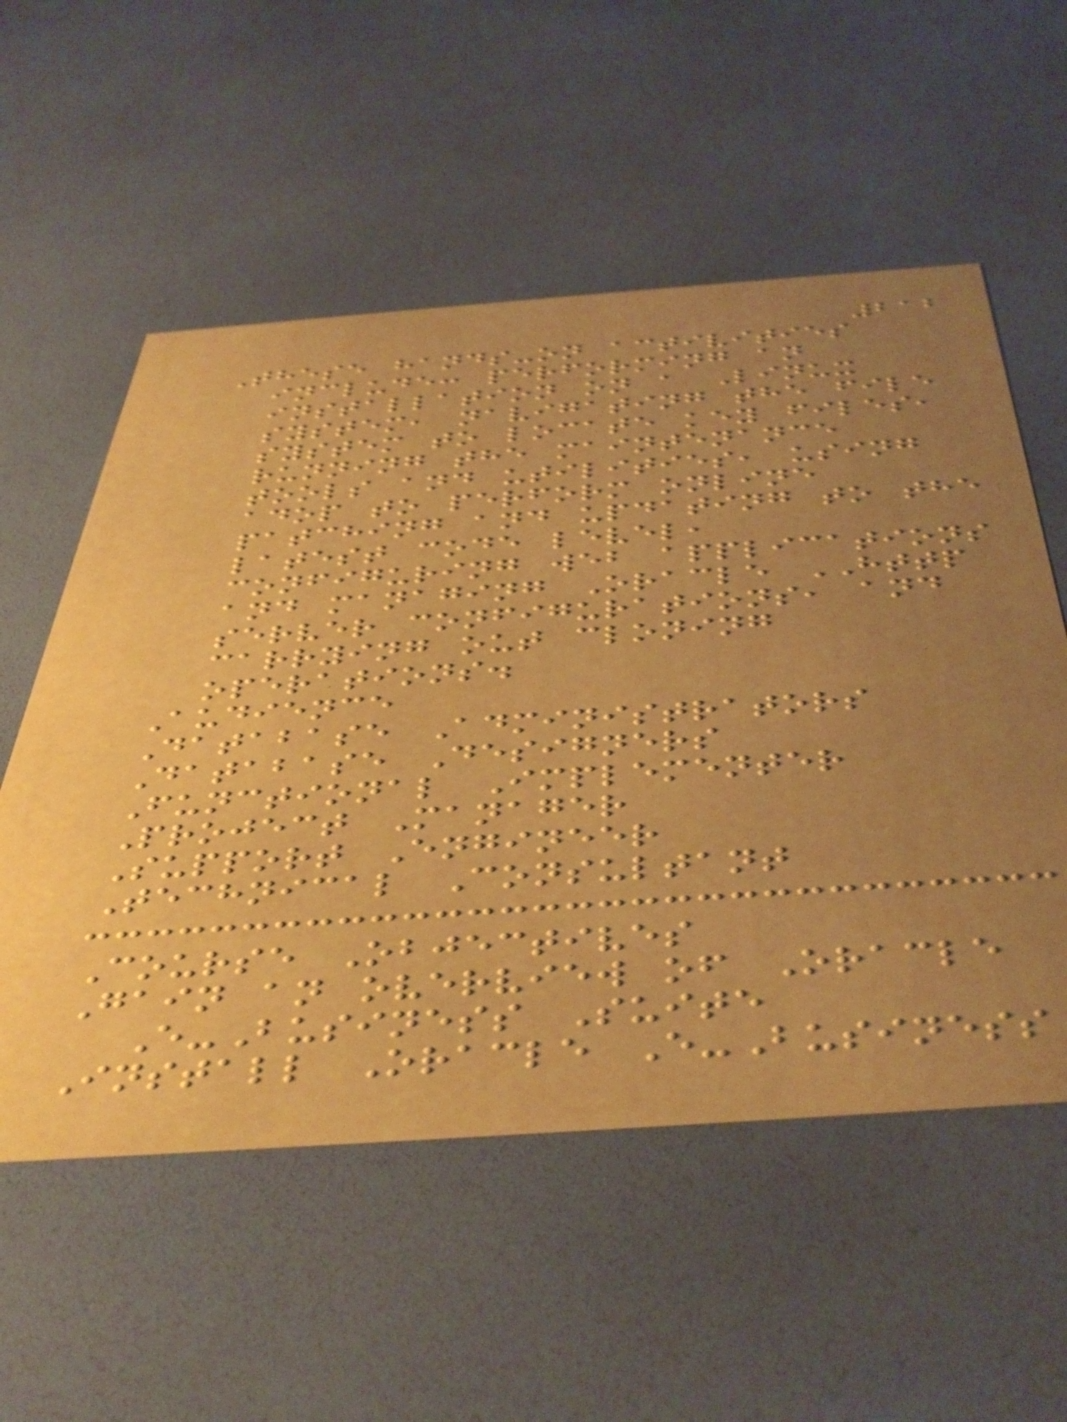212
These hands-on activities
include: performing an
installation on a Linux
system, navigating the file
system to locate key files,
running the maintenance
tools and utilities, using
adop to perform online
patching and updating to the
latest code level,
configuring web applications
and managing Oracle HTTP
server configurations, and
carrying out cloning
operations.
Audience
Database Administrators
Database Designers
Functional Implementer
Project Manager
Support Engineer
Technical Consultant
Course Objectives
Gain an overview of Oracle
E-Business Suite
Install Oracle E-Business
